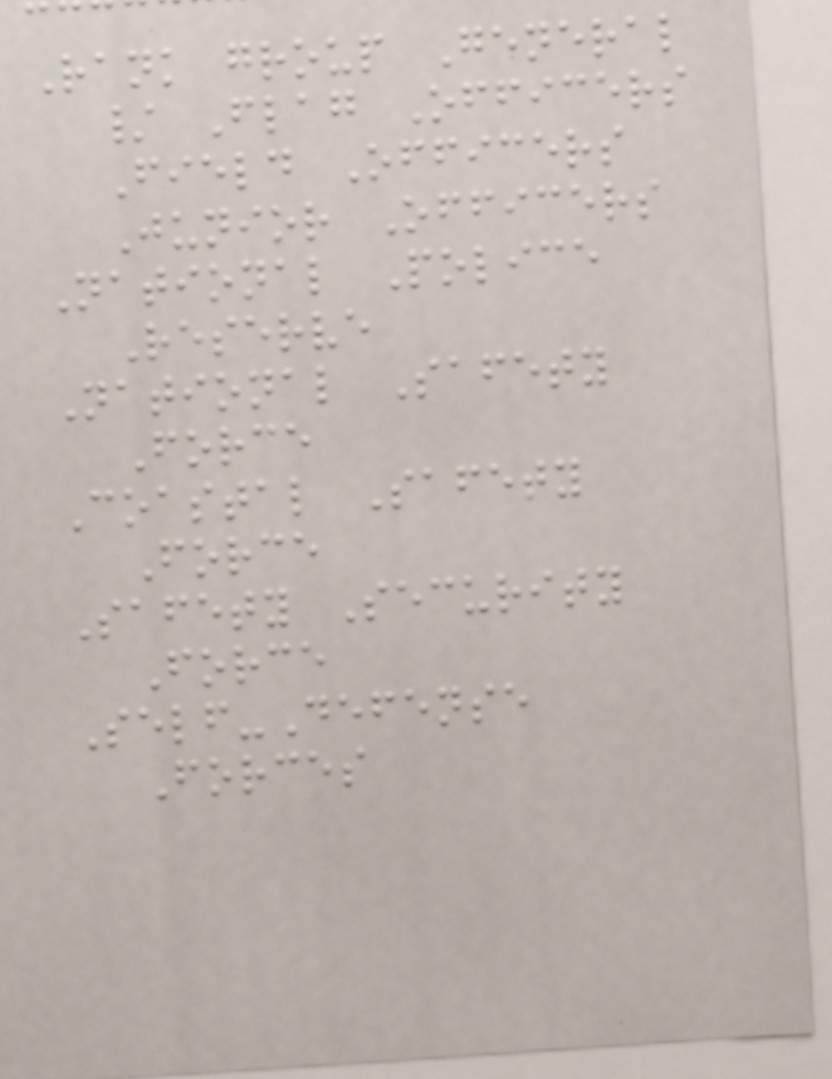Rank group General
/ Flag Officers
Field Officers
Junior Officers
National Police
Reserve
National Safety
Force
Coastal Safety
Force
Safety Security
Force
Self-Defense
Forces
